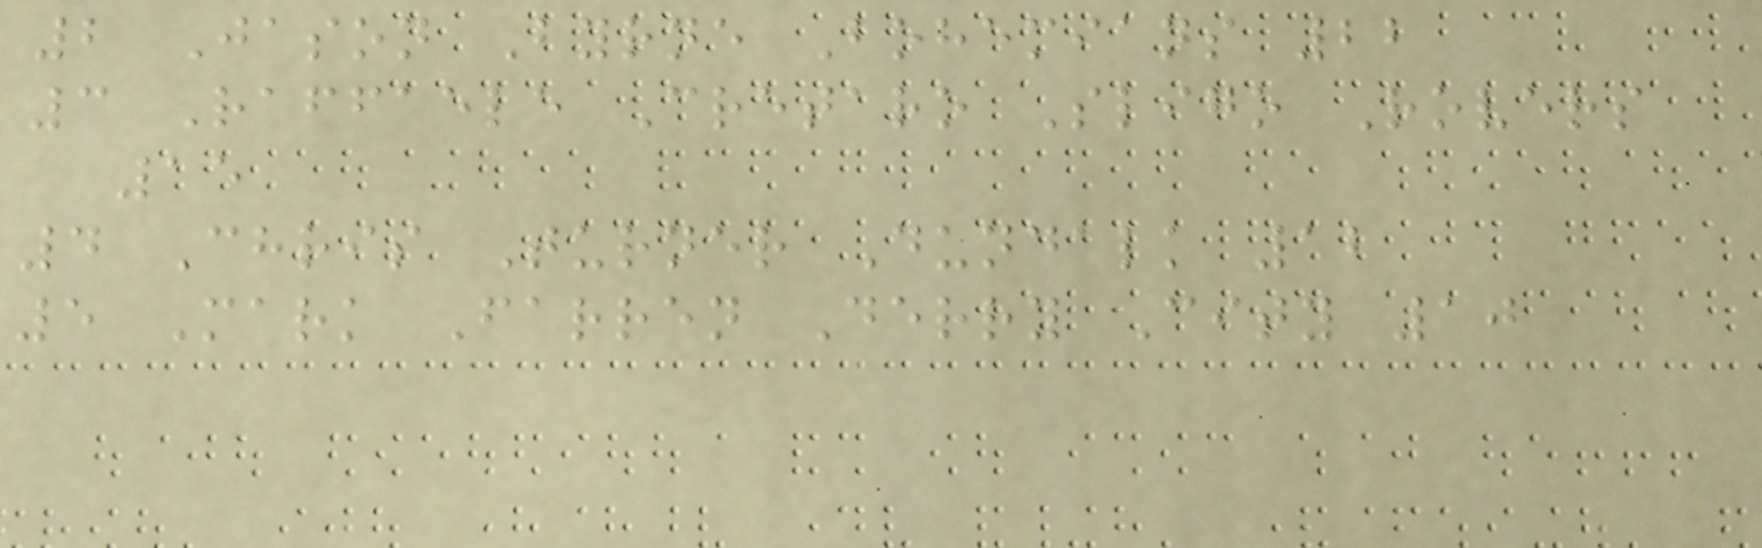2 Jason Byrne Bohemians 22
3 Raffaele Cretaro Sligo Rovers
15
4 Chris Turner Dundalk 12
5 Mark Farren Derry City 10
